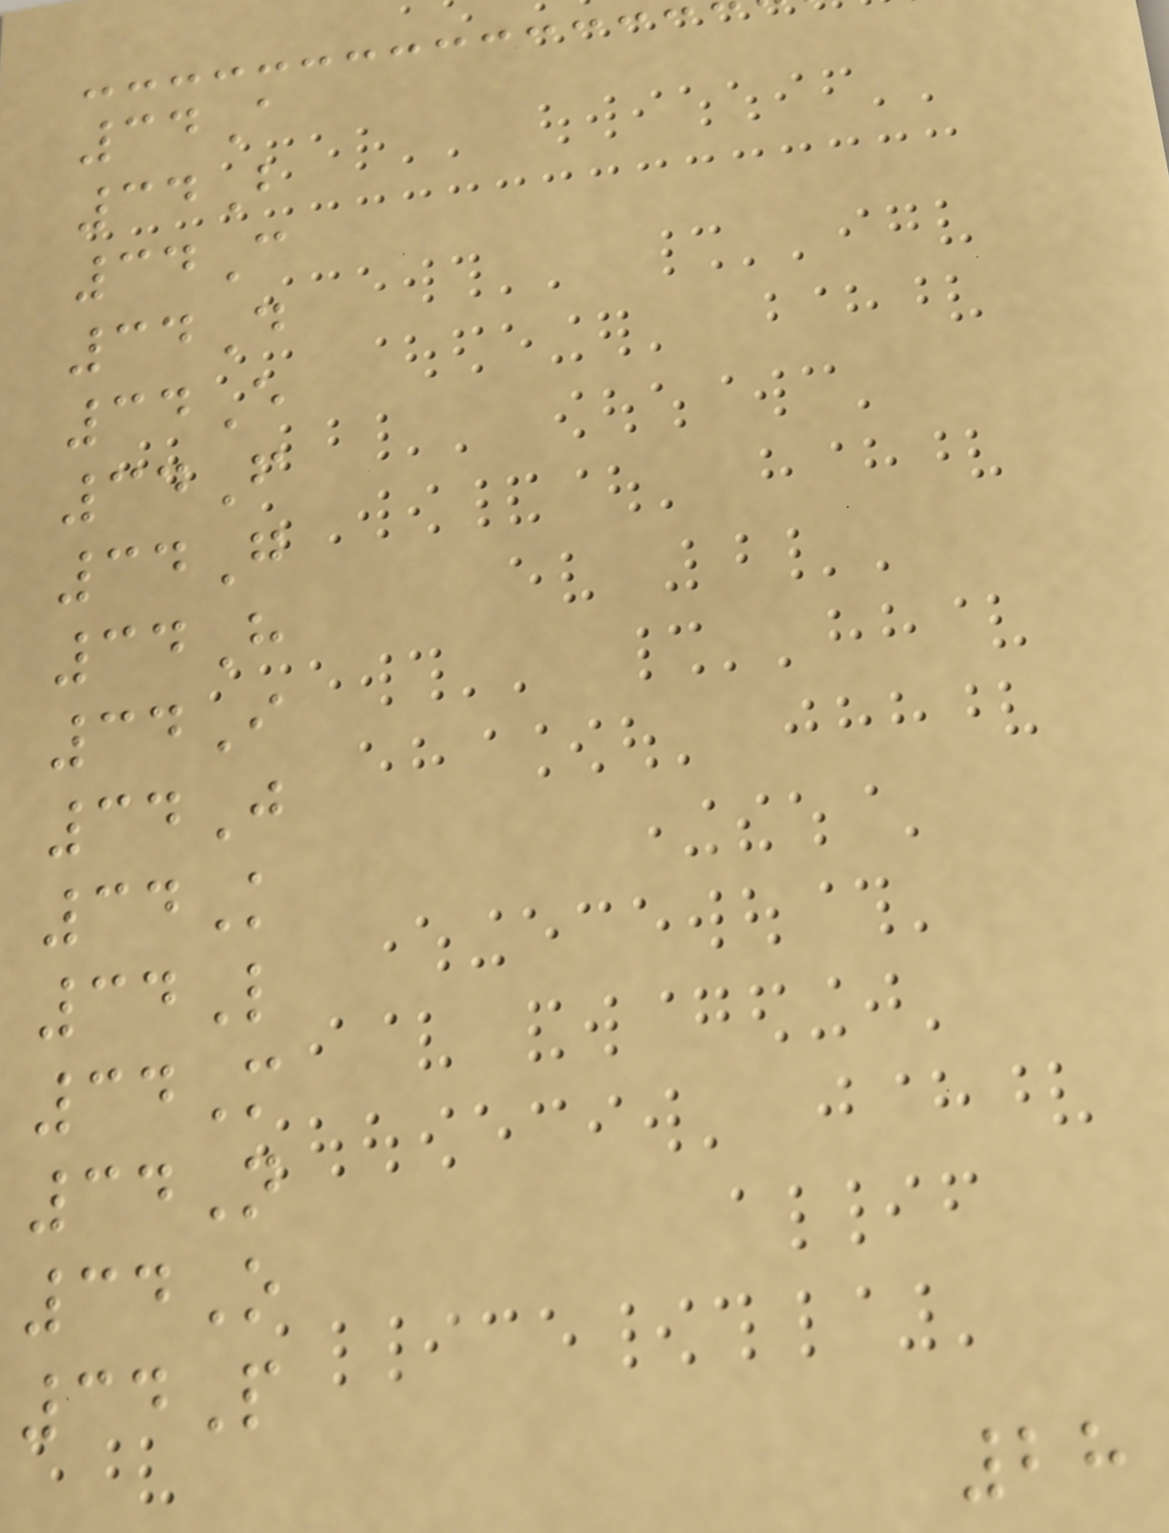34A
34B
34C
34D
34E
34F
34G
34H
34I
34J
34K
34L
34M
34N
34O
34P
28
